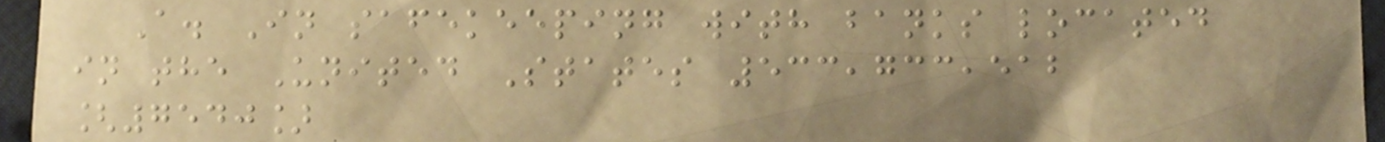A. In safekeeping with banks located
in the United States 533,733,512
[7540]
